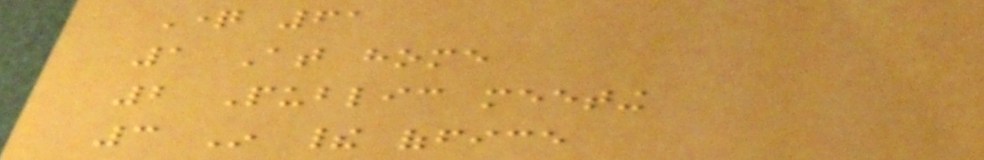Question 61
1 At home
2 Public meeting
3 In their office
